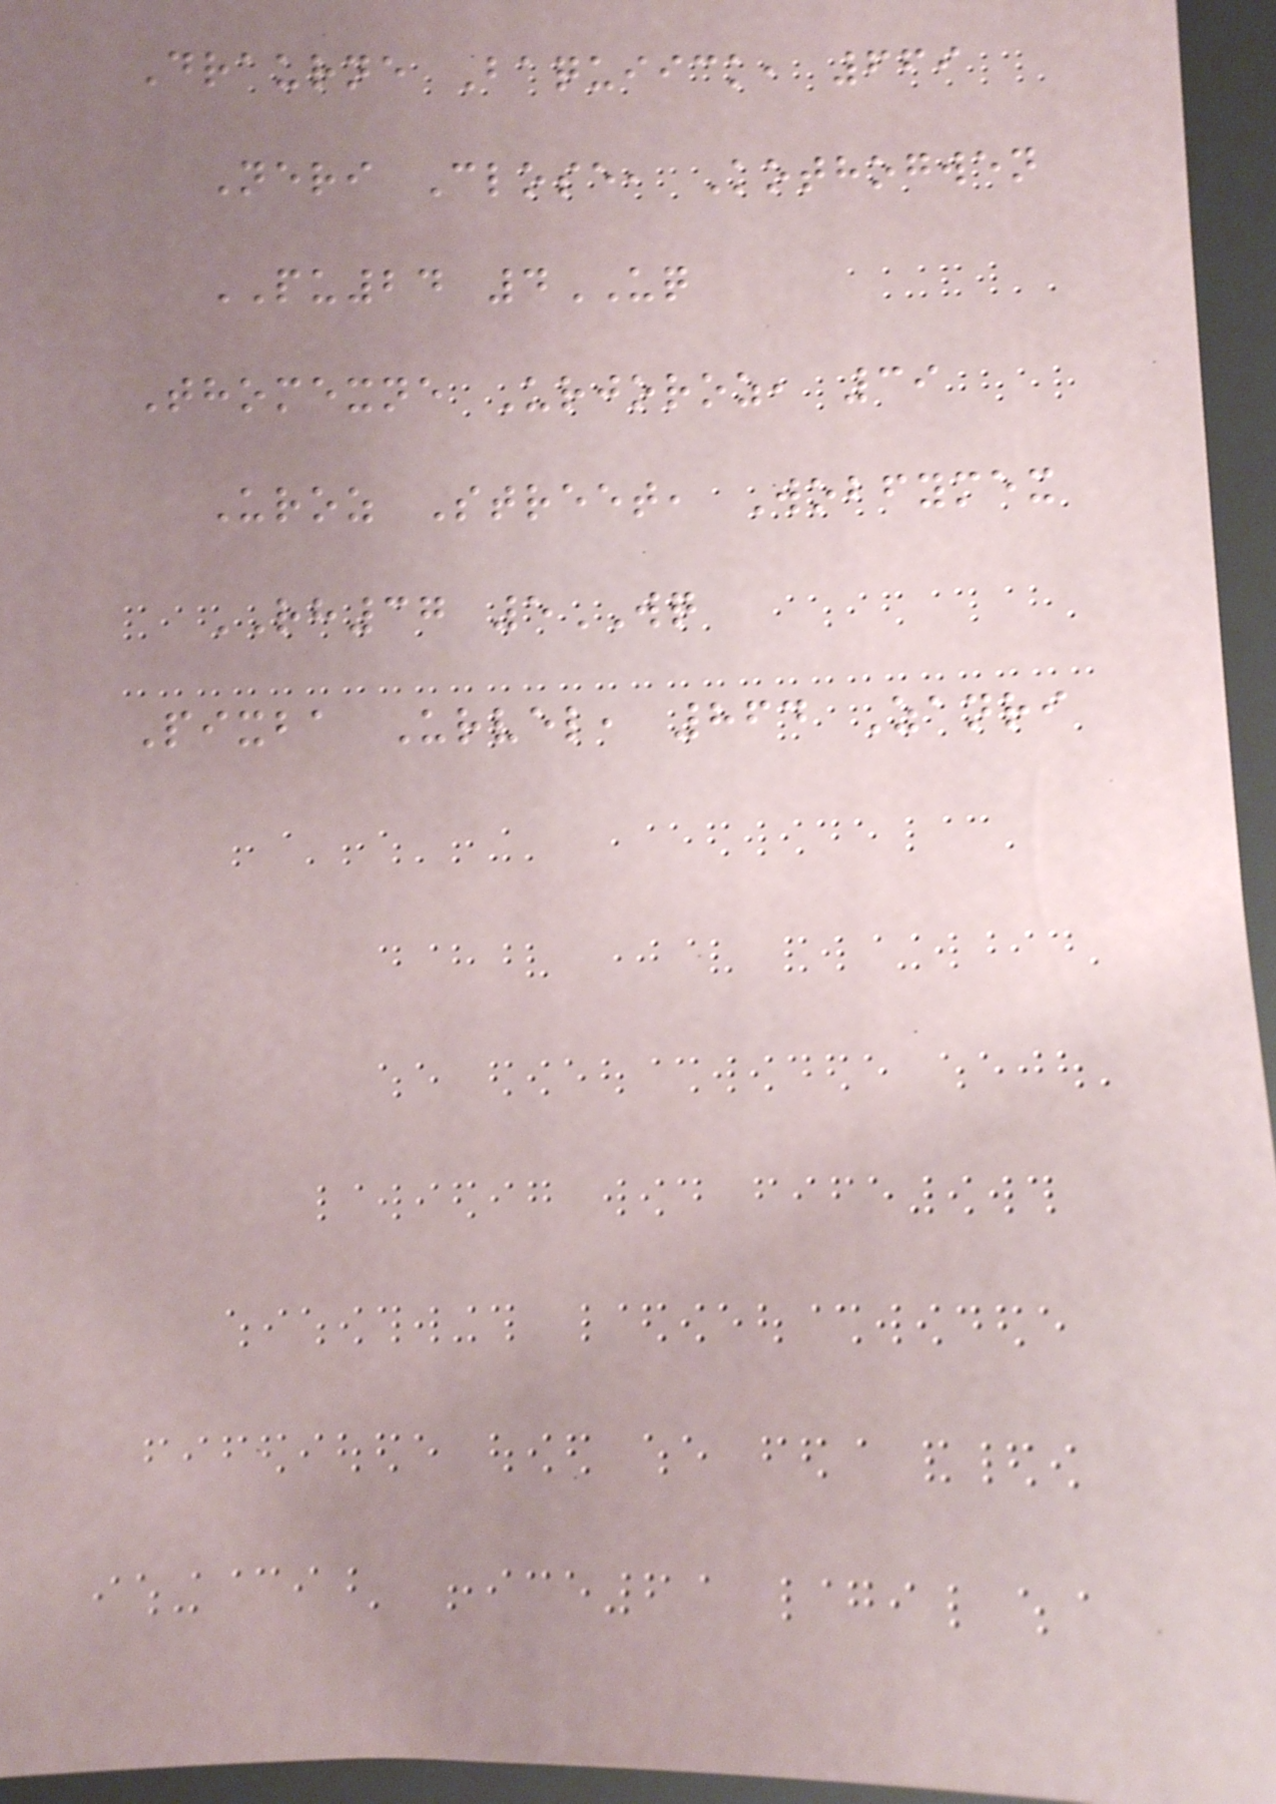Draurne Baquiick, 669
Neri Close, Kothogwen
PU24 4UQ
Thomexne Urjoroz, 39
Uroz Street, Wobfymex
RH37 5WQ
Pixba Urvel, 864 Zanri
